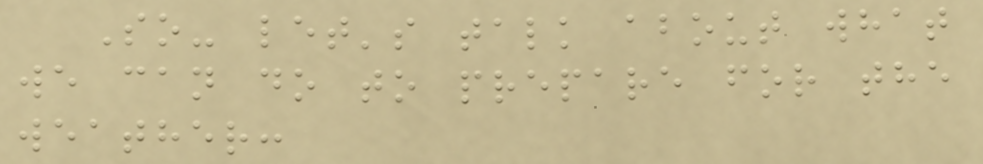So- let's talk about what
we can do to prepare for the
weather:
